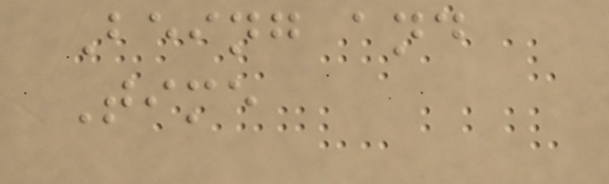Being and
Time
